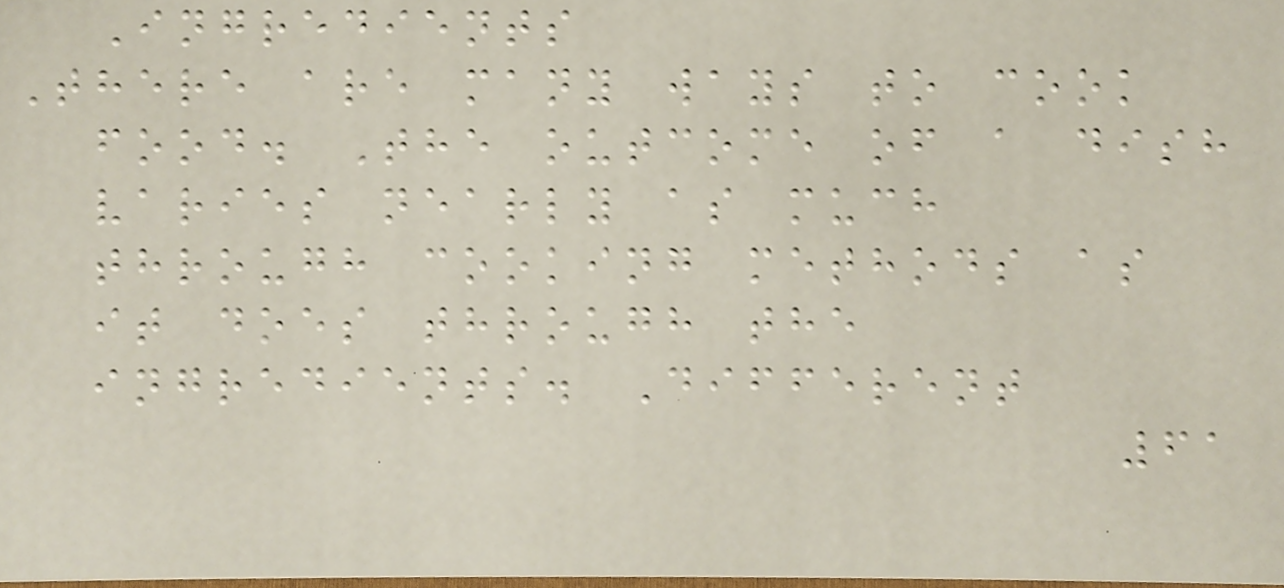Ingredients
There are many ways to cook
food. The outcome of a dish
varies nearly as much
through cooking methods as
it does through the
ingredients. Different
61
